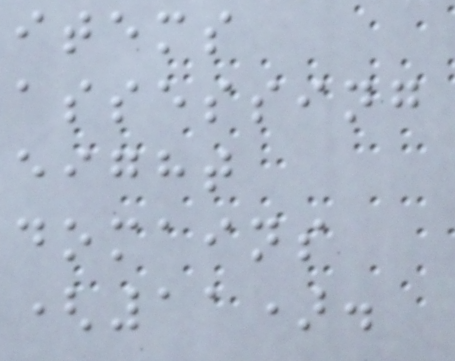items
assessing
eight
domains
(11).
